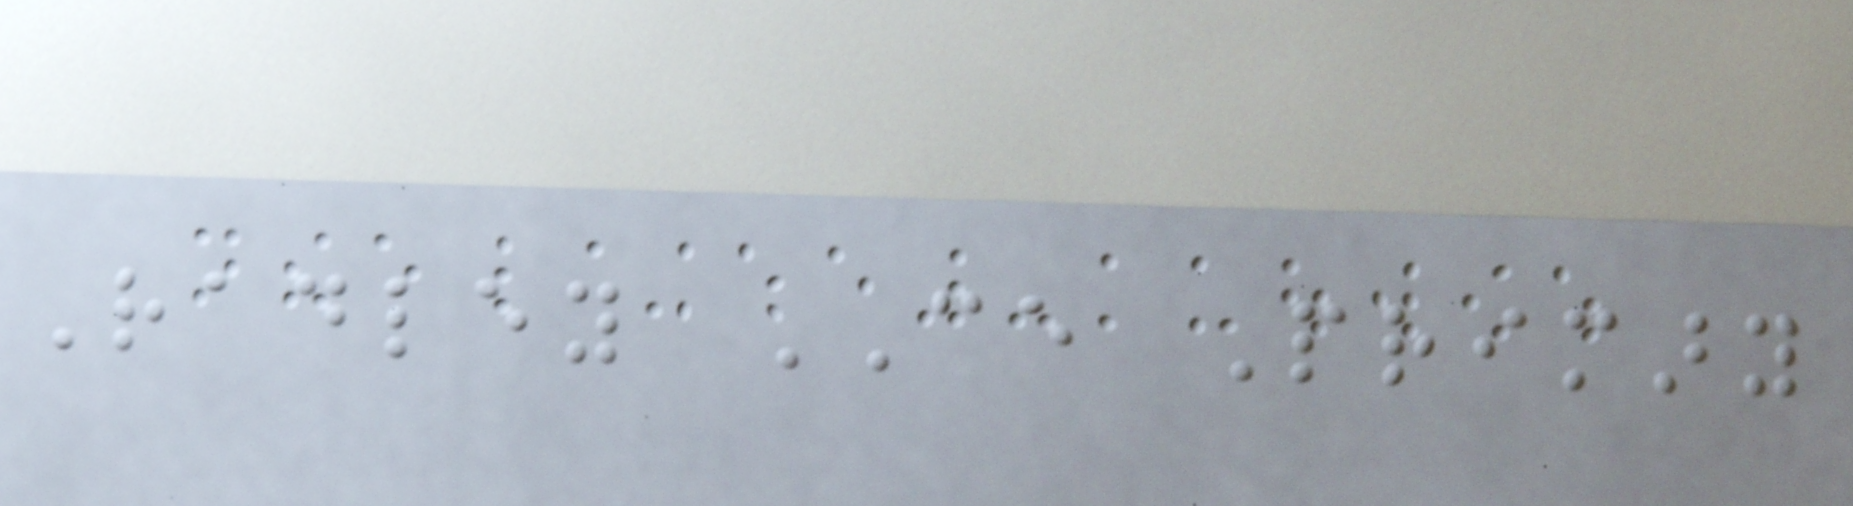Radley CE Primary
